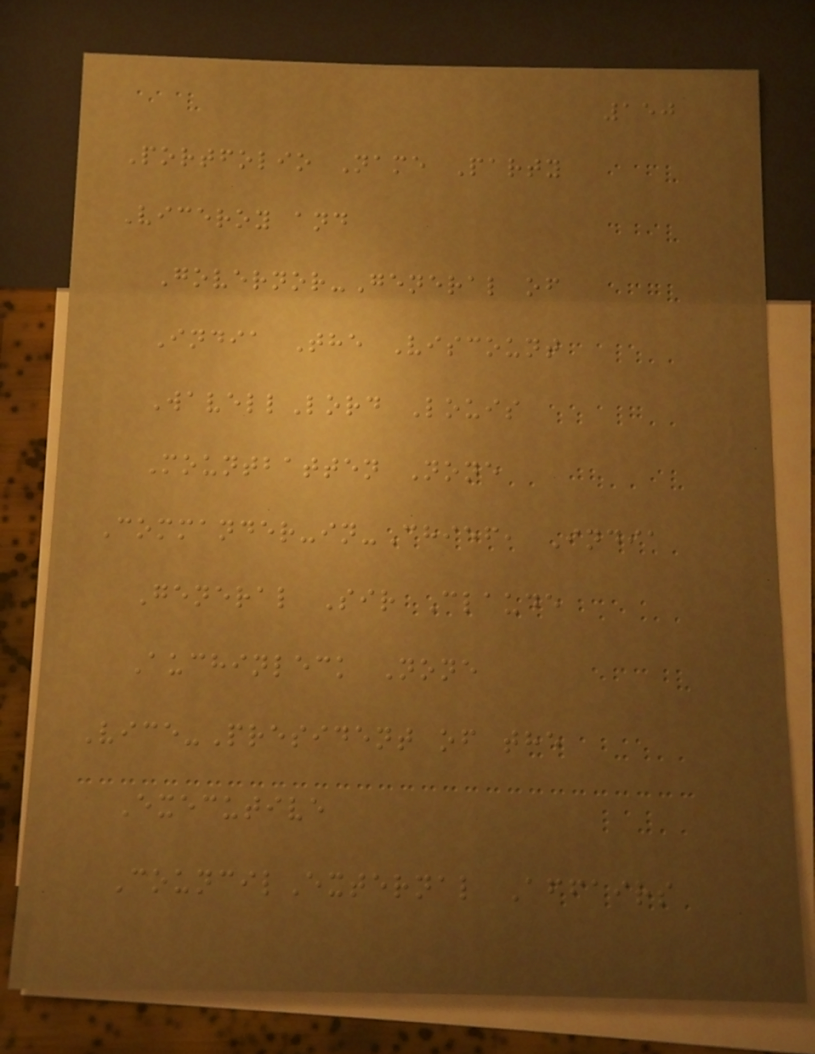150
Portfolio Name Party
Viceroy and
Governor-General of
India The Viscount
WavellLord Louis
Mountbatten None
Commander-in-Chief, India
General Sir Claude
Auchinleck None
Vice-President of the
Executive
CouncilExternal Affairs
